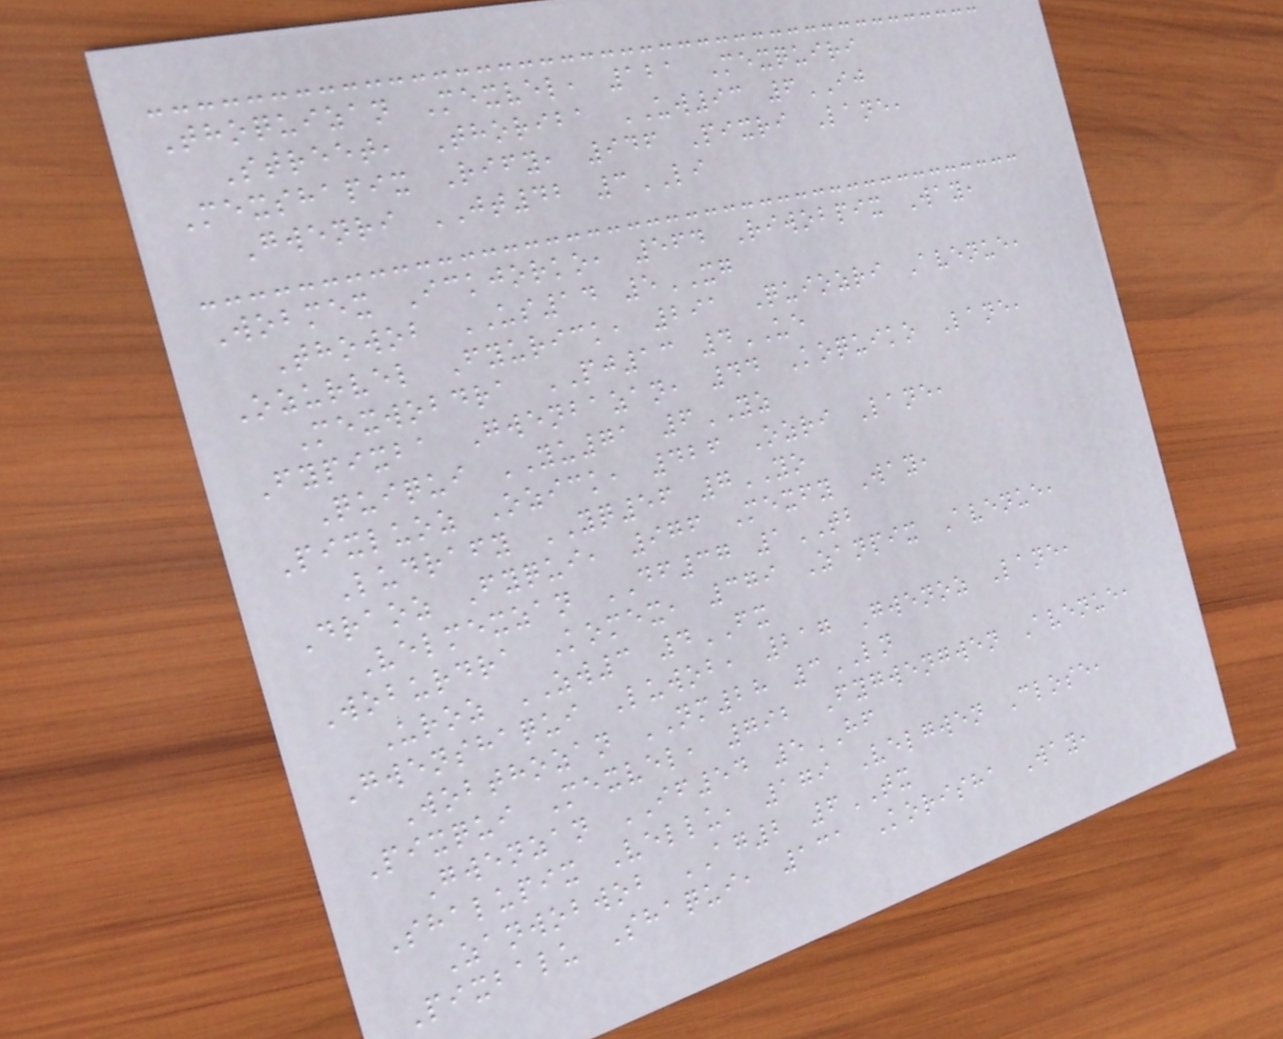Thoquizan Mexvel, 121 Mexquiri
Street, Thoriba UW93 6IJ
Mexshapix Rify, 946 Pixri Lane,
Gwenri JT42 3LI
Wobmex Ickjorko, 564 Riwobpix Way,
Thowob US14 5XG
Ozurvel Fyurick, 291 Quiozri Avenue,
Mexwobdra PJ13 4UE
Fypixba Gwenbazan, 44 Koquiko Lane,
Quiqui YU71 6YZ
Pixluoz Ozick, 426 Ozri Lane,
Ludrafy YQ56 7YO
Draoz Fyqui, 976 Mexfy Way,
Velmexzan DF37 1TB
Woburdra Komex, 379 Zanpix Avenue,
Uroz ZW3 4FX
Gwenshaqui Luwob, 217 Gwenoz Lane,
Wobthozan NM28 3LN
Pixqui Mexvel, 792 Fygwengwen Avenue,
Gwenzan IF54 5HF
Shalupix Vellu, 179 Velgwen Close,
Zanwobwob AG2 6TX
Pixbalu Shaqui, 131 Korisha Way,
